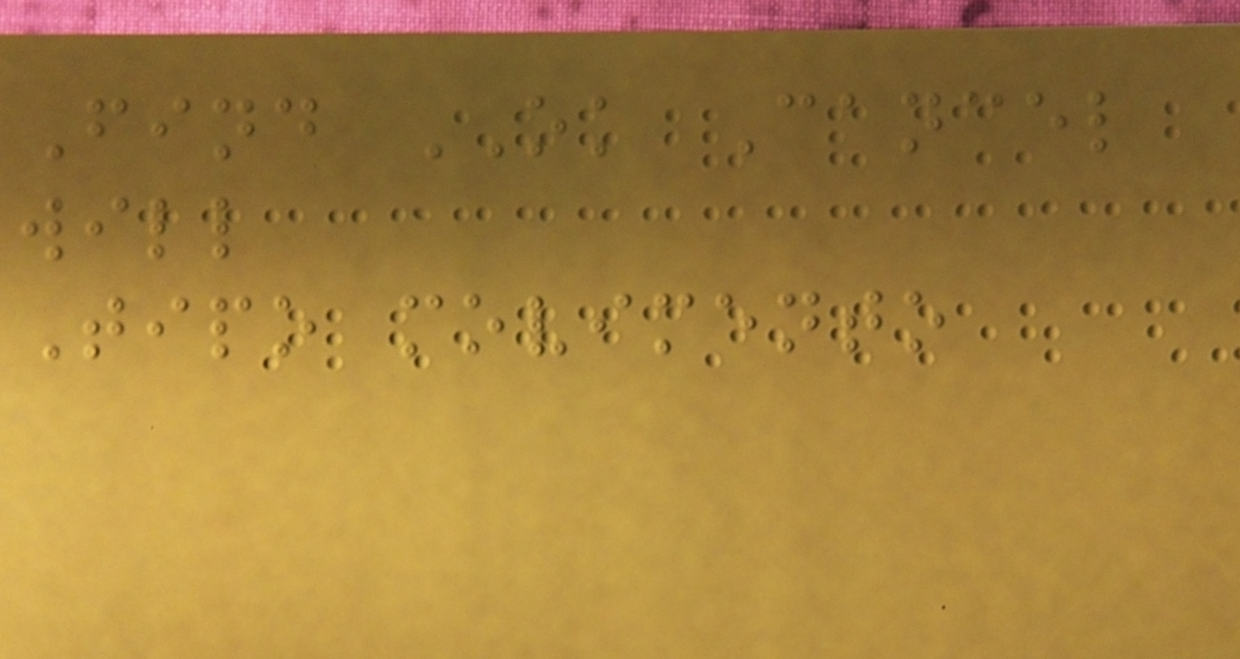Find OK Cancel
will
Tipo movimento
